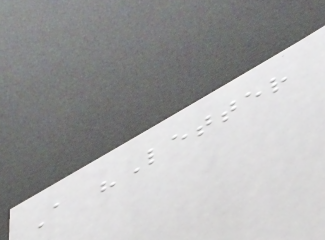A "Letter
